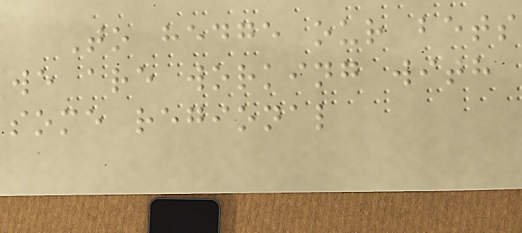To hedge our bets
we are working with
some regional
